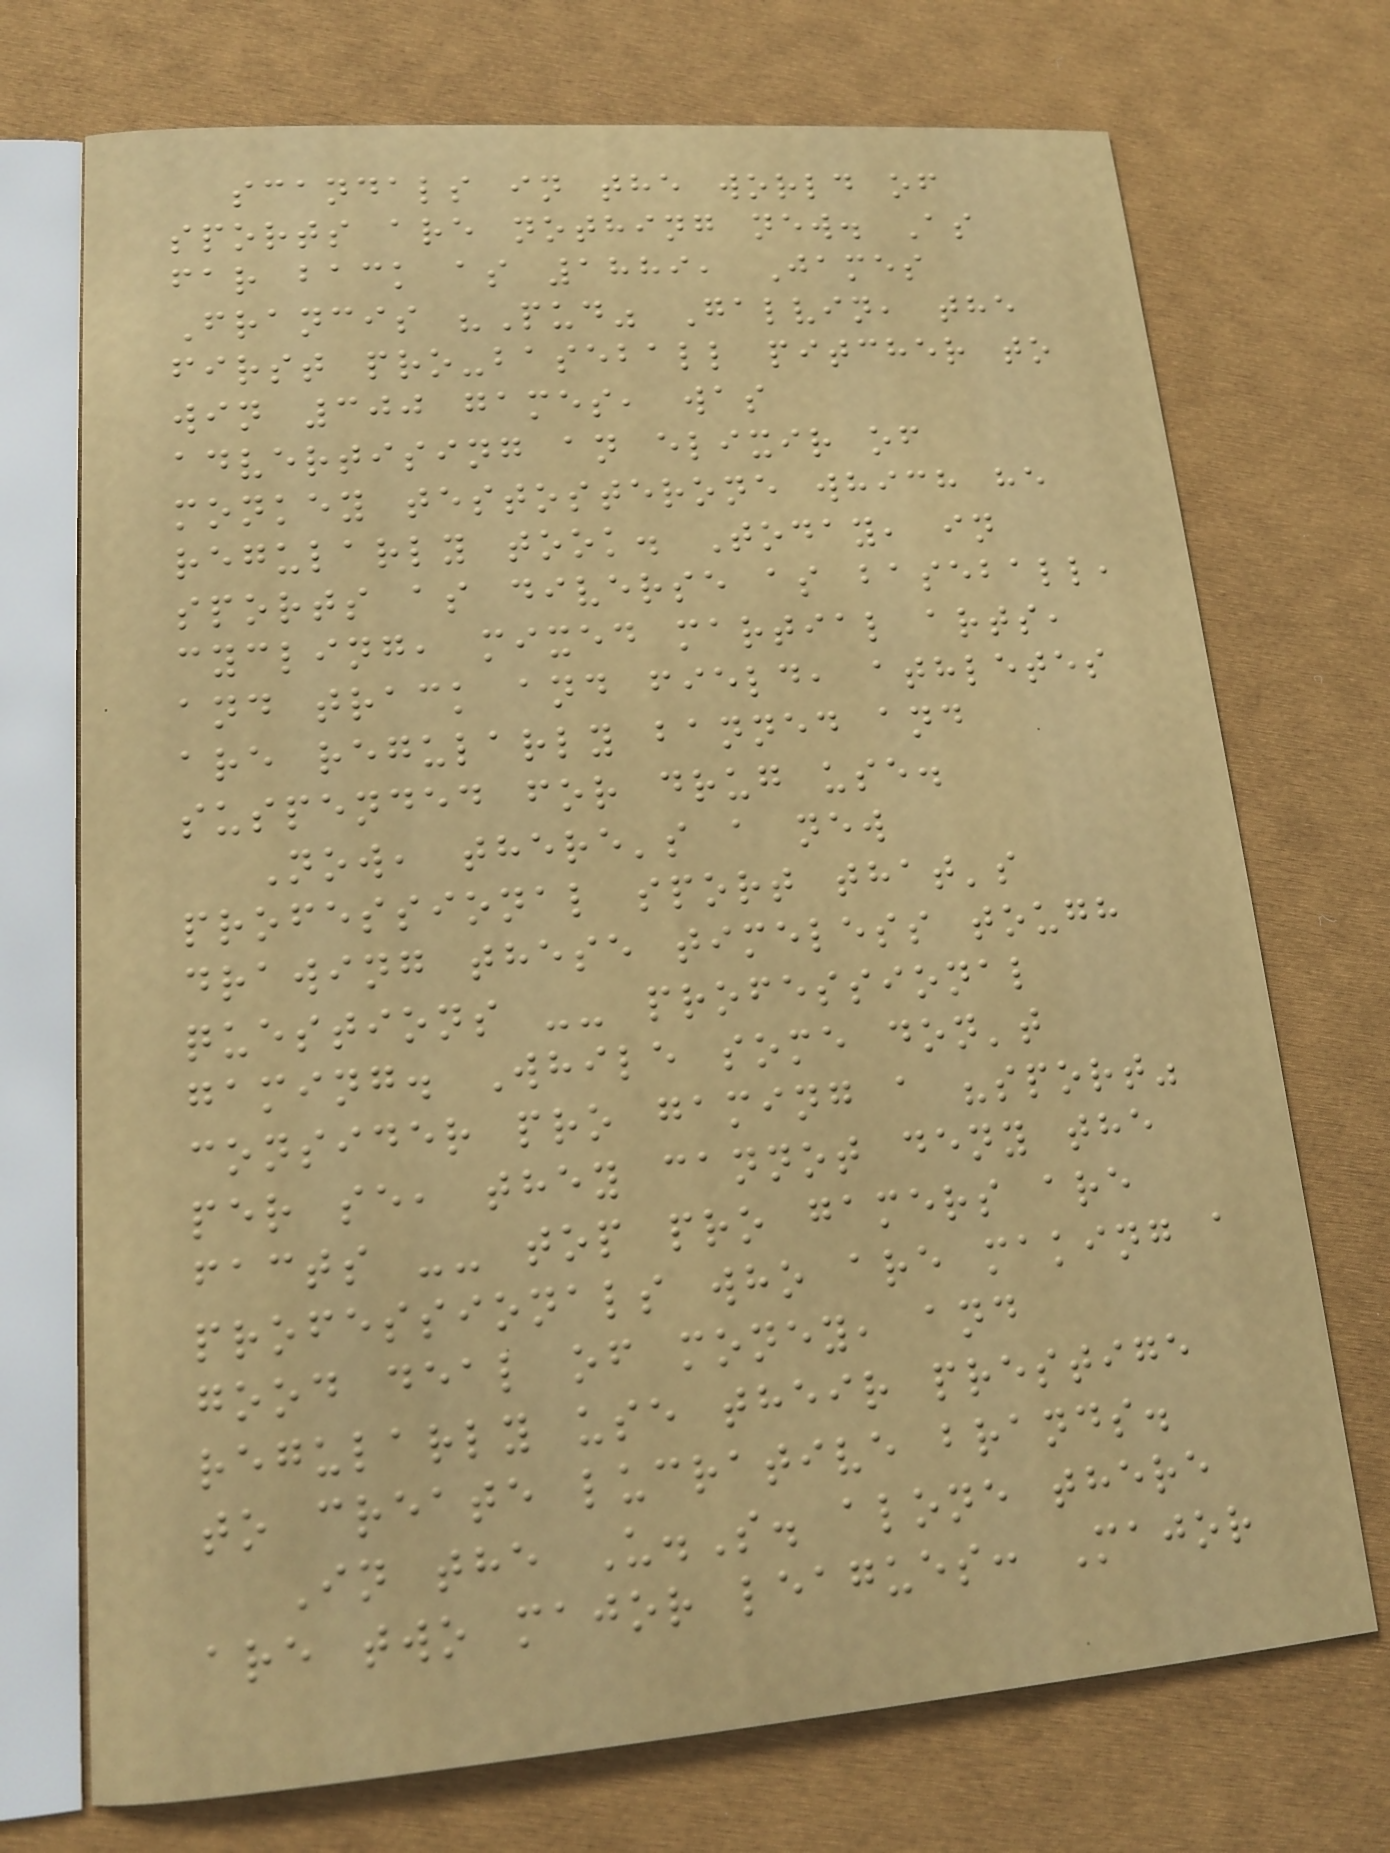scandals in the world of
sports are nothing new. As
far back as 1889, James
Francis "Pud" Galvin, the
first pro-baseball pitcher to
win 300 games, was
advertising an elixir of
monkey testosterone which he
regularly took. Today, in
sports as diverse as baseball,
cycling, mixed martial arts,
and track and field, athletes
are regularly banned and
suspended for drug use.
Now, there's a new
professional sport that's
drawing these timeless tough
questions -- professional
gaming. While some don't
consider pro gaming a "sport"
per se, they cannot deny the
facts -- top pro gamers are
professionals who are making a
good deal of money, and
regularly use their prestige
to create lucrative brands.
In the U.S. alone there
are two major leagues: Major
